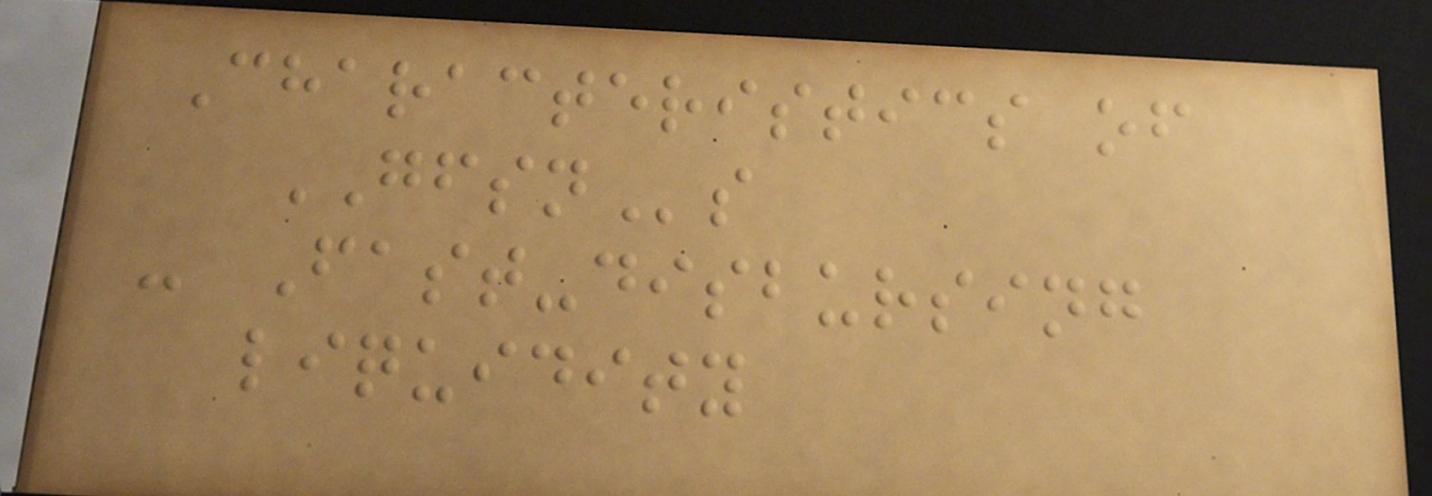Characteristics of
GFSNs
- Fast-disbursing
liquidity
